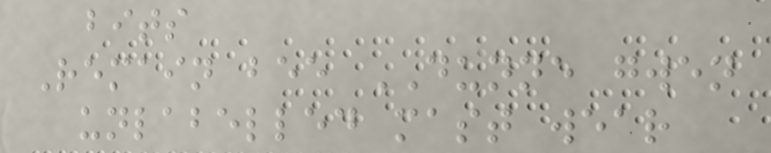bits
Remain bee DUNNE gwen
unlabelled mast wear
